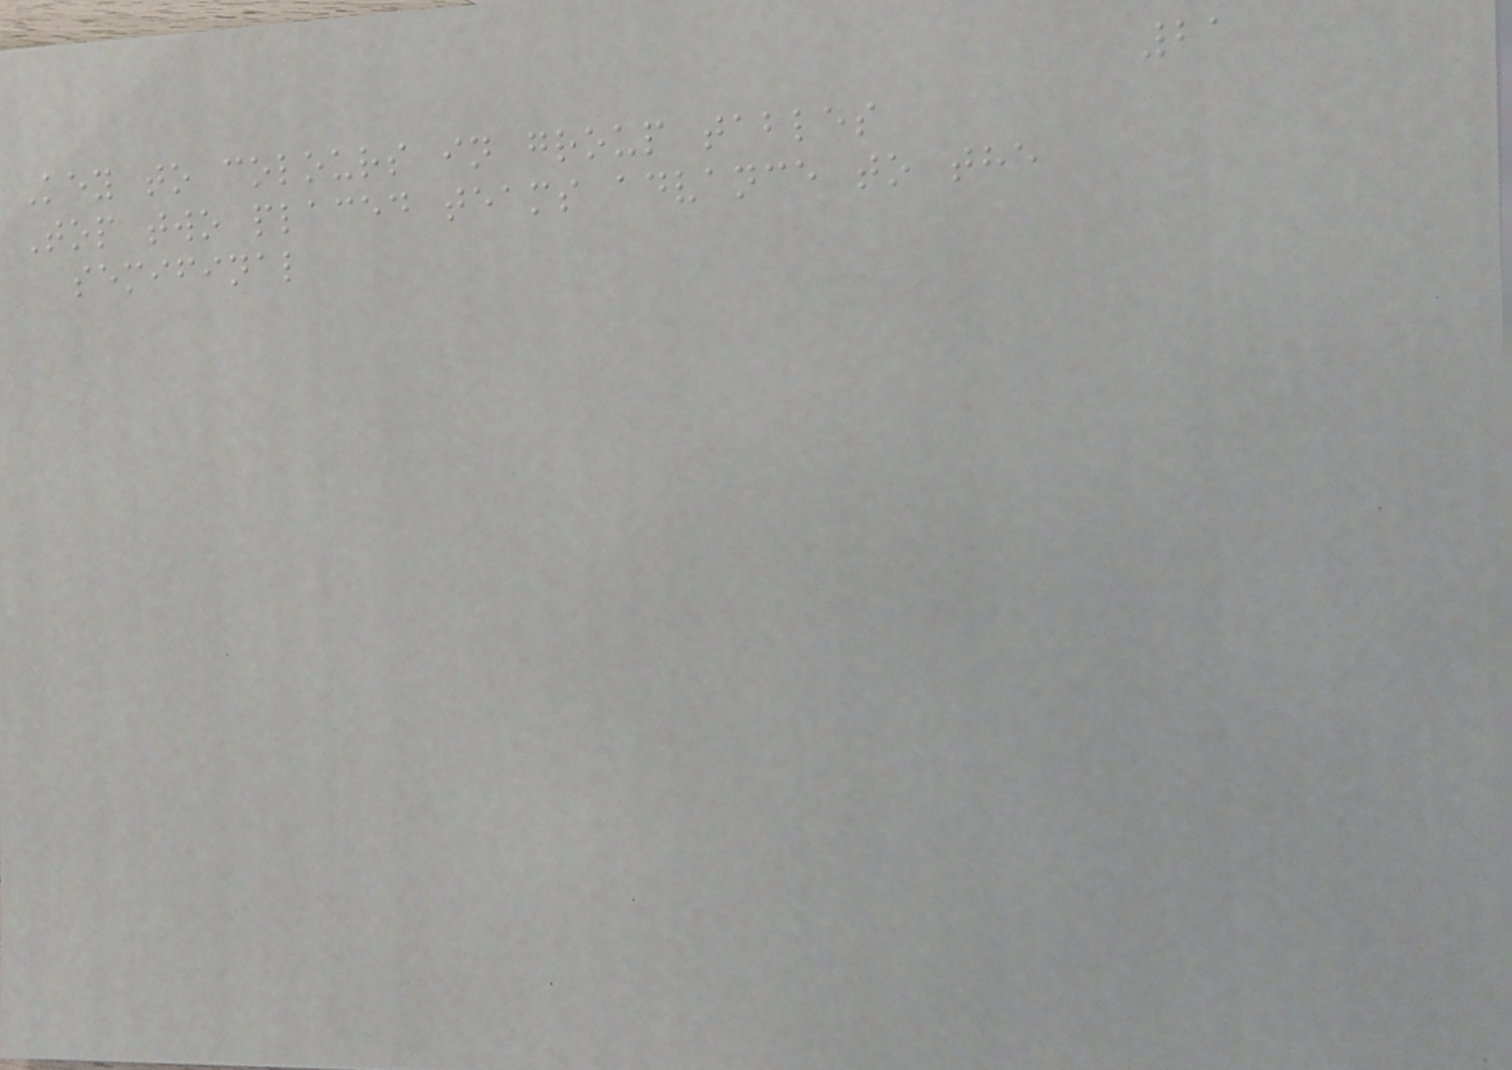21
Key to colours in group tables
Top two placed teams advance to the
semifinal
